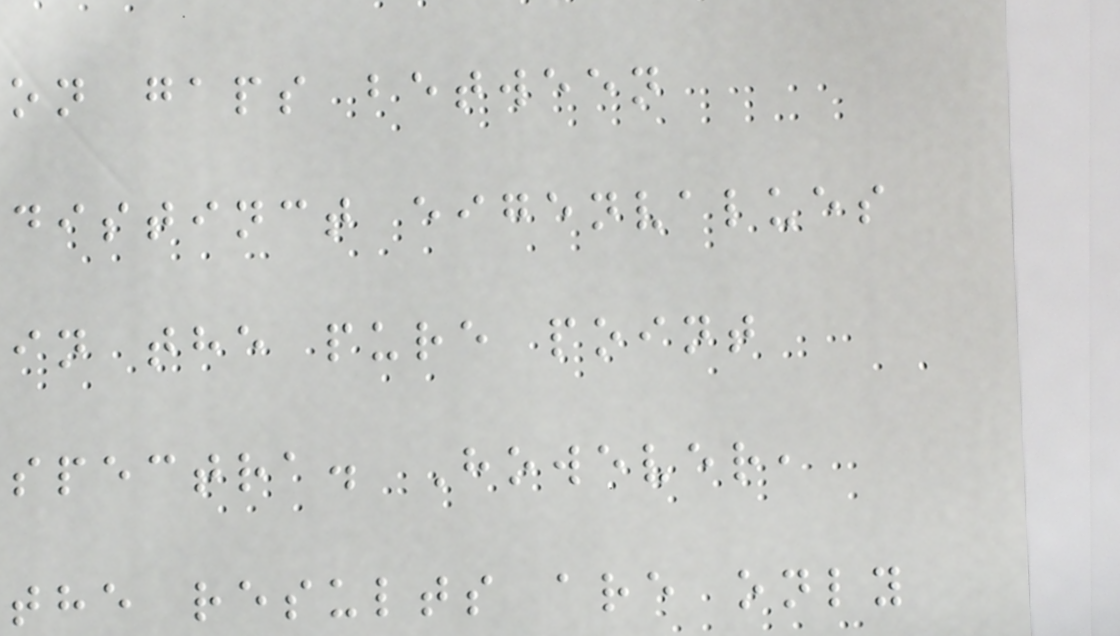on gaps between
distinct eigenvalues
in the pure point
spectra. However,
the results are only
